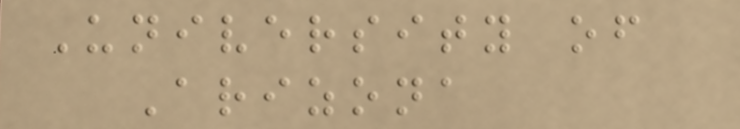University of
Arizona
